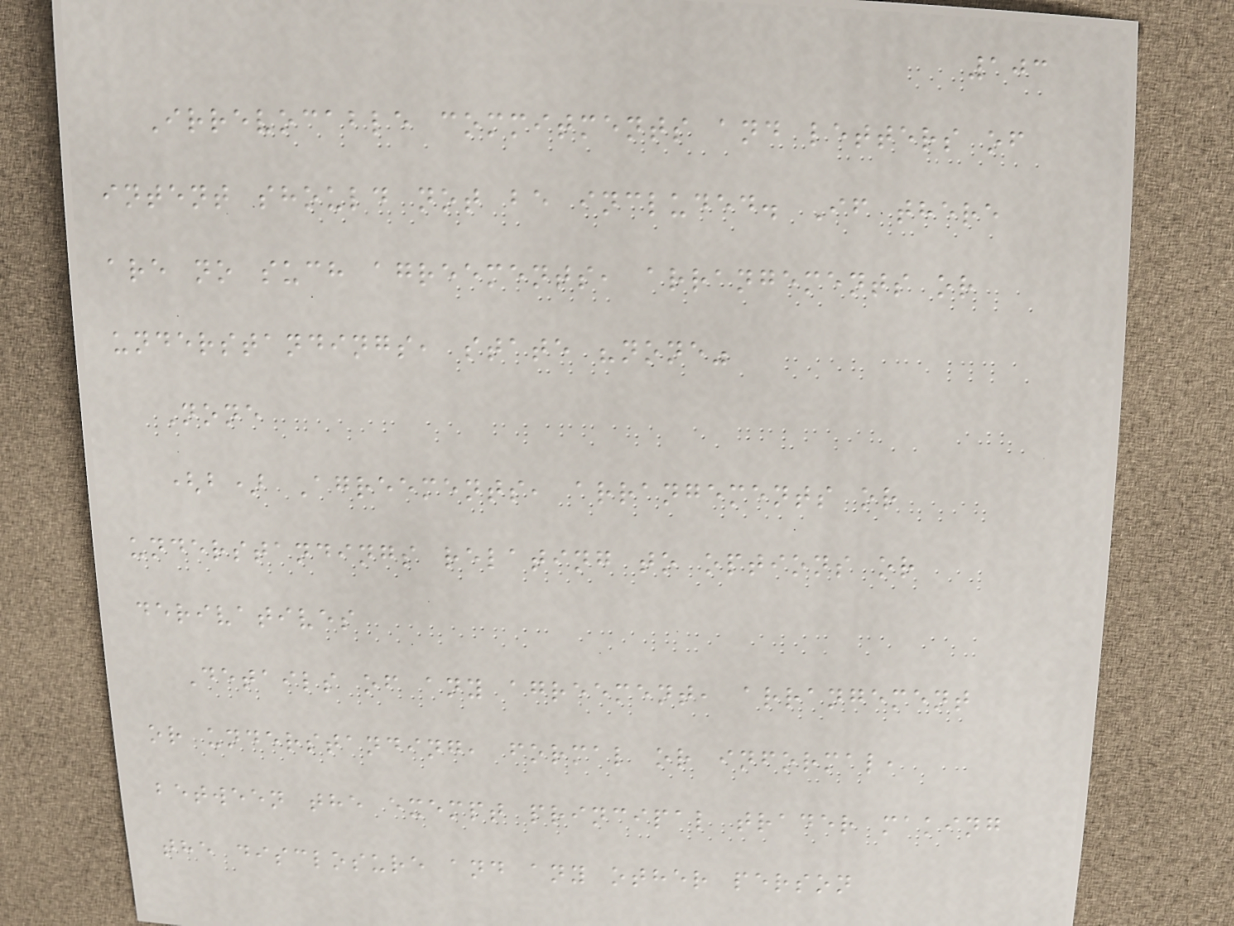103
Irrevocable commitments and letters of
intent should not be included. If there
are no such agreements, arrangements or
understandings, state "none"
None
(b) Agreements, arrangements or
understandings relating to options or
derivatives
Details of any agreement, arrangement
or understanding, formal or informal,
between the exempt principal trader making
the disclosure and any other person
